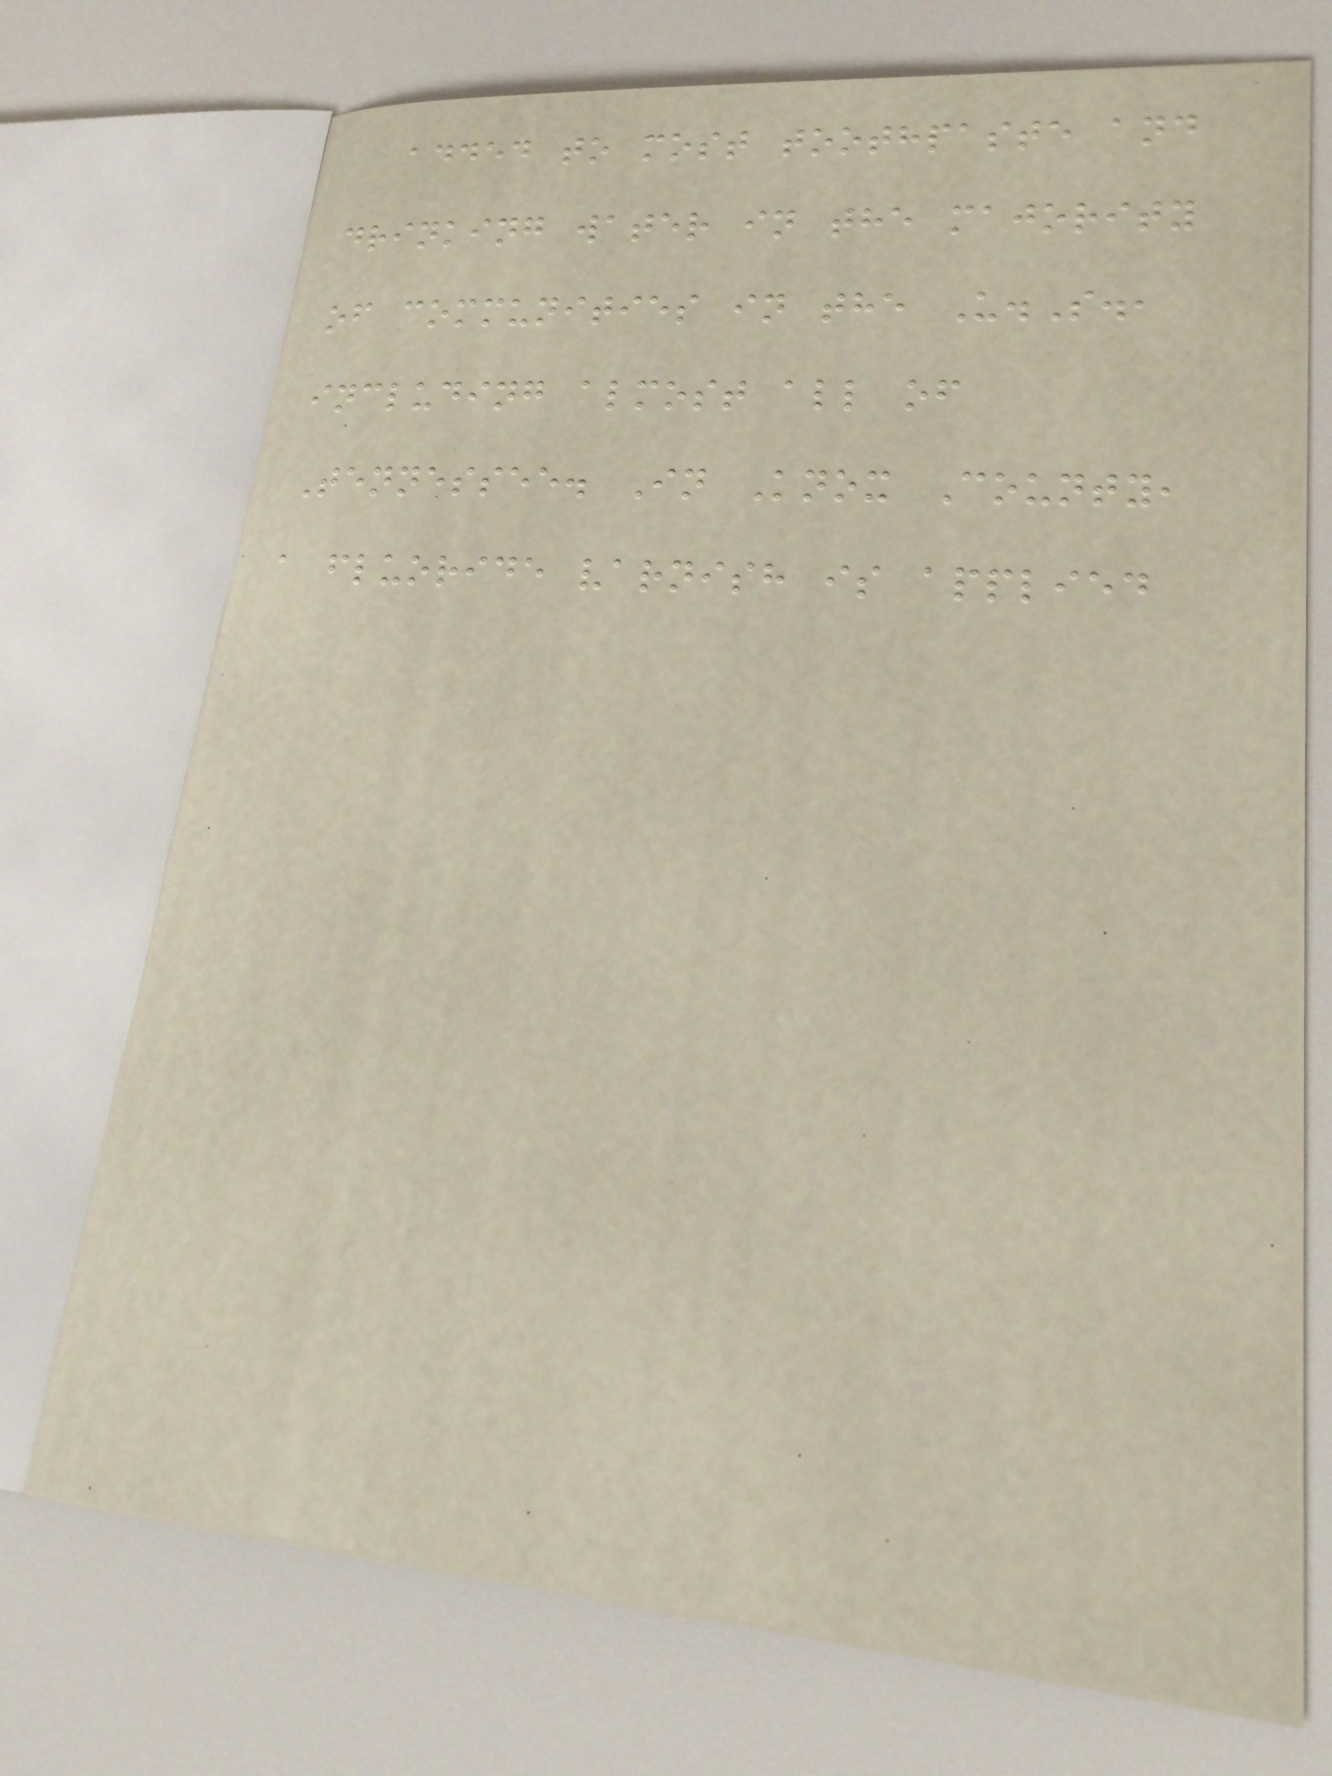added to most toothpaste and
drinking water in the majority
of communities in the U.S.,
including almost all of
Tennessee. In Knox County,
a fluoride varnish is applied
